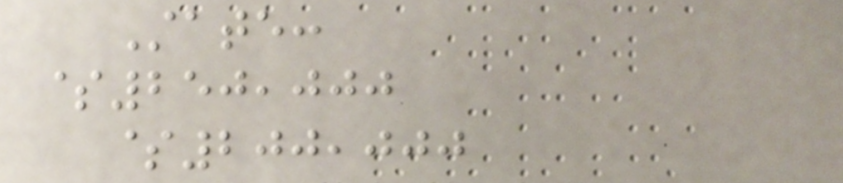State:
$250,000
$200,000
